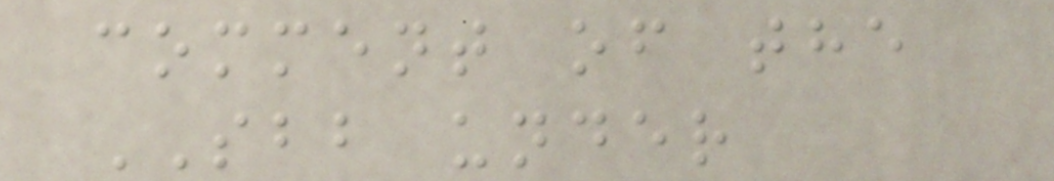comment of the
SBB under
